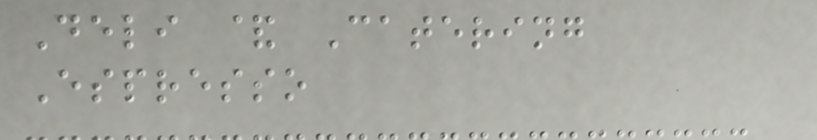Deli & Catering
Espresso
